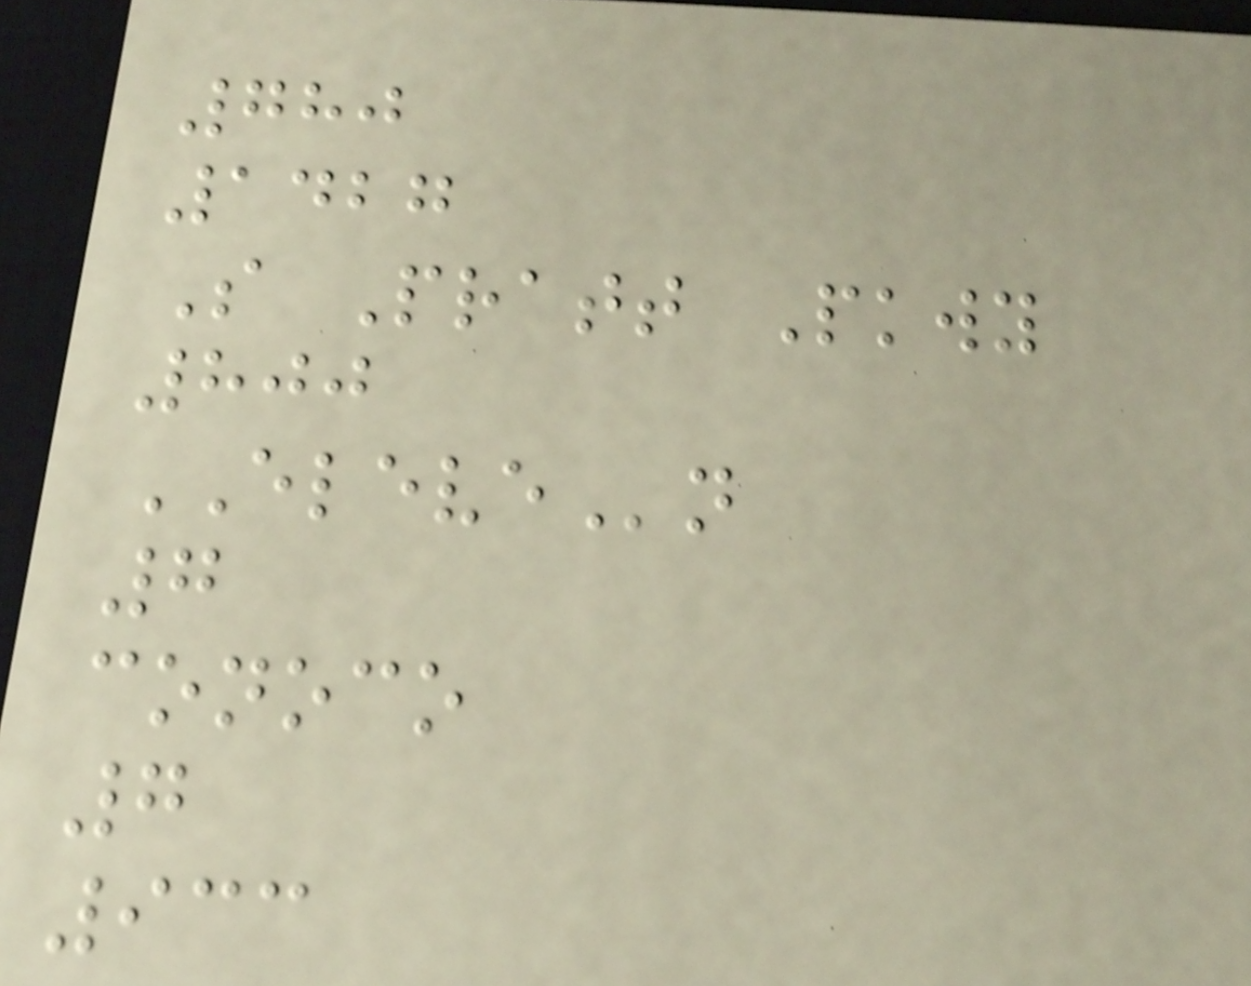780
1427
S Pratt Pkwy
800
ELEVEn
7
conoco
7
933
